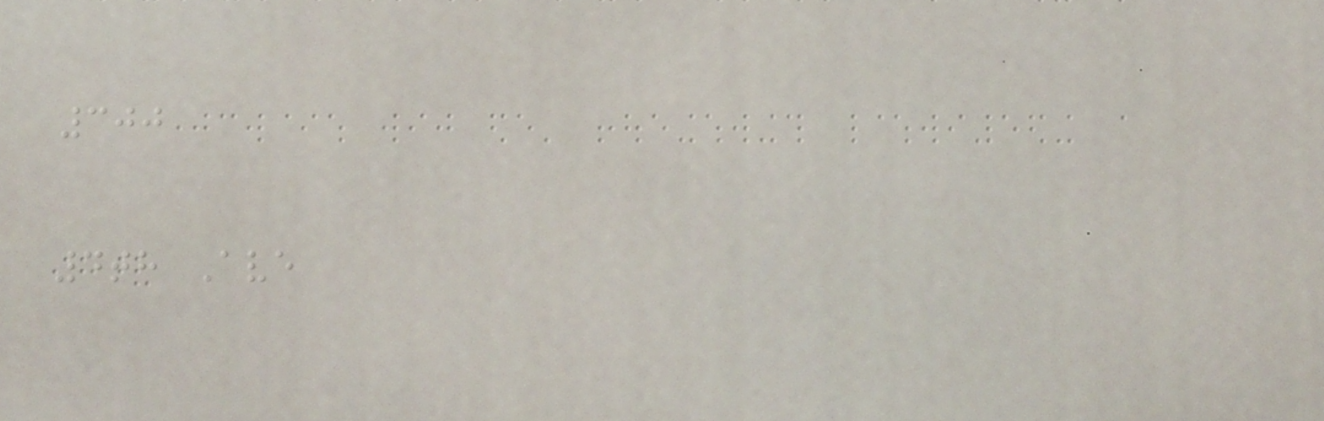300
4th Ave
